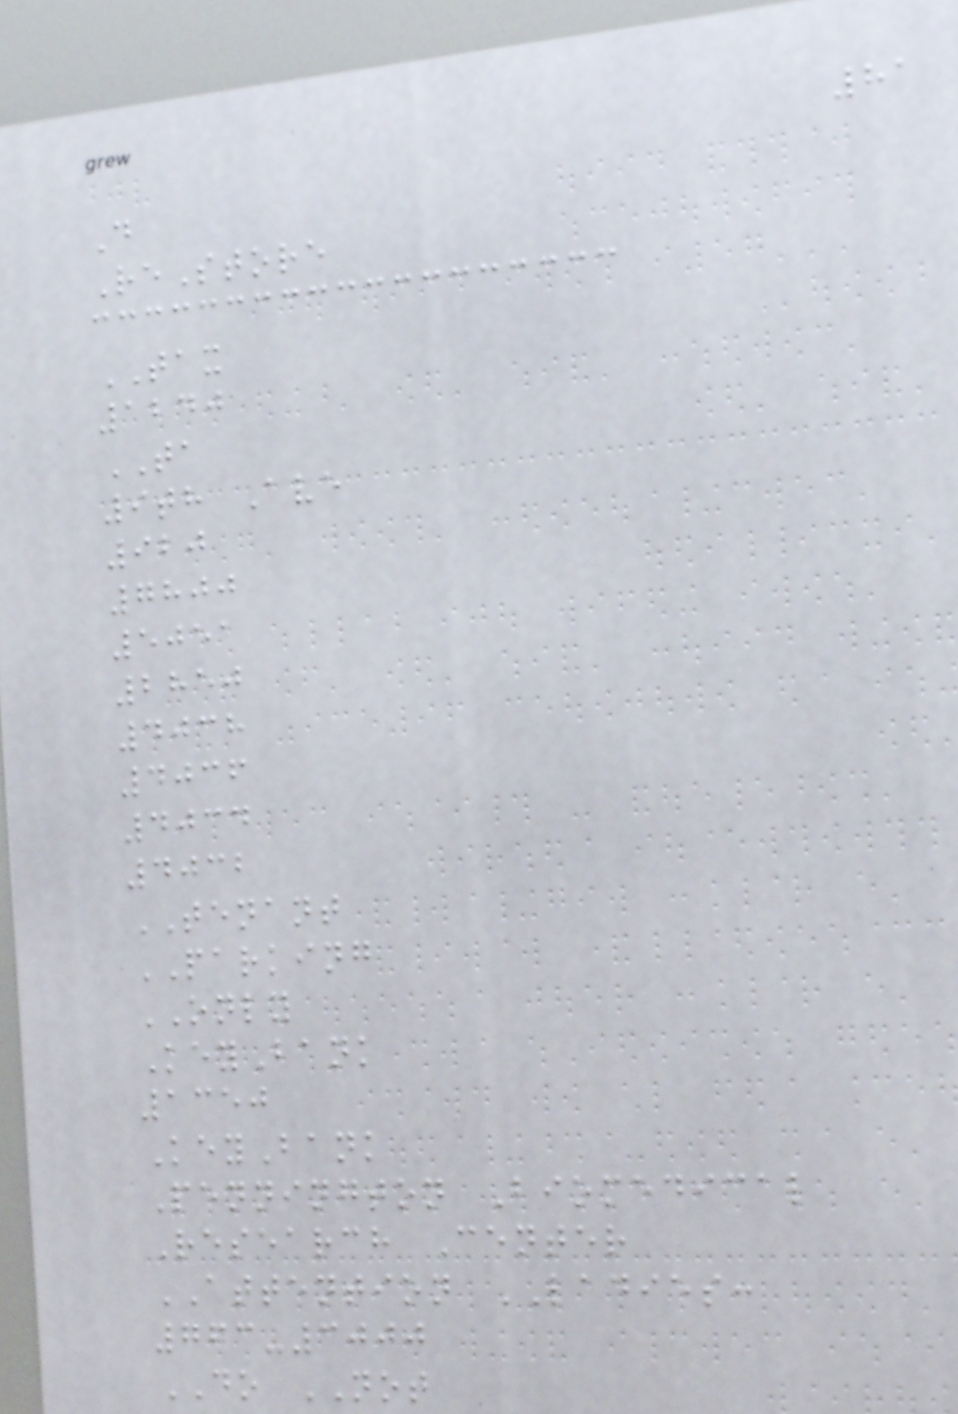81
D
ReStore
TAX
1240
TA
9th Ave
920
7800
5051
2850
4038
4036
4034
4032
TENANT
PARKING
ONLY
KeyBank
1350
KeyBank
Pennington Biomedical
Research Center
ATTENTION LADIES:
763-3000
DO NOT
